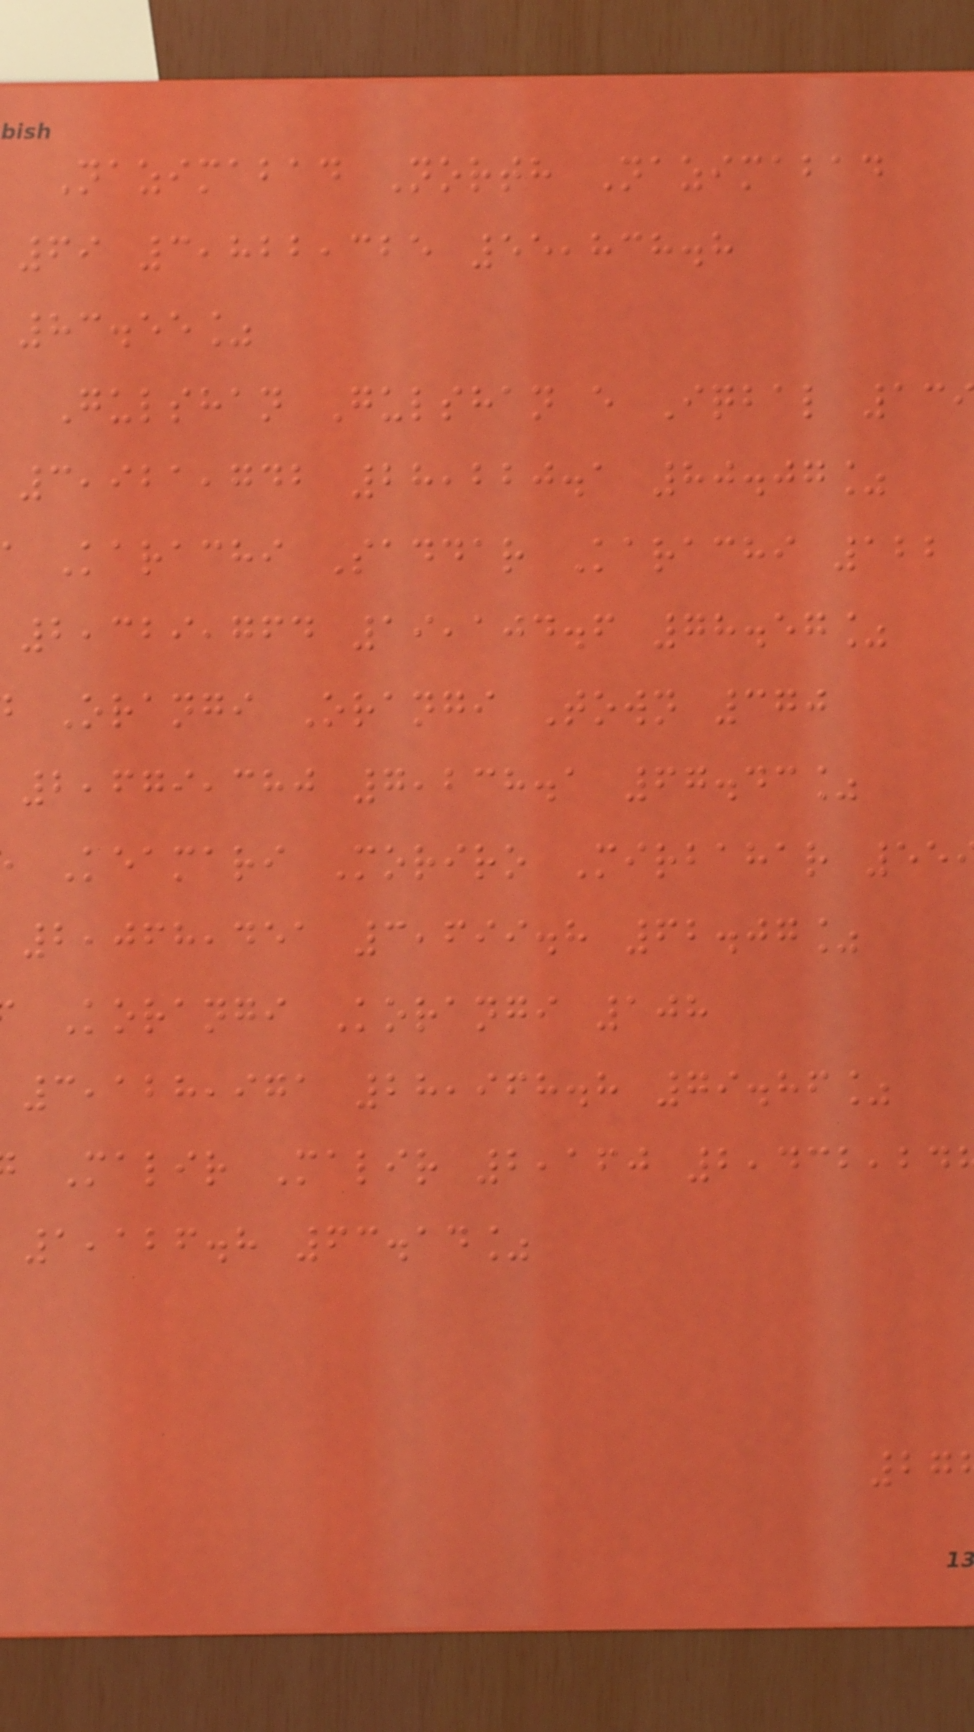Nazimabad North Nazimabad
69 3,822,325 55,838.8
83.55%
Gulshan Gulshan e Iqbal 13
3,921,742 28,220.1 80.07%
Karachi Saddar Karachi 122
2,329,764 19,104.6 78.57%
Orangi Orangi Town 370
2,679,380 7,238.1 67.43%
Keamari Moriro Mirbahar 55
2,068,451 3,699.8 62.07%
Korangi Korangi 108
3,128,971 28,968.8 79.86%
Malir Malir 2,160 2,432,24
1,126.8 63.14%
